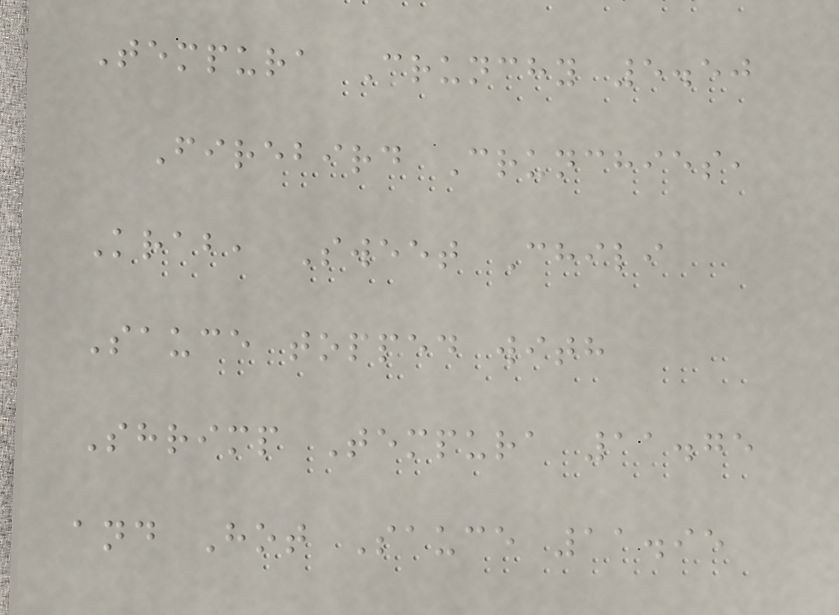Tempura Crunchy 5.50
Firebird Crunchies,
Krab, Sweet Chili
Sauce topped with
Shrimp Tempura 11.75
and Hot Sauce 11.95
